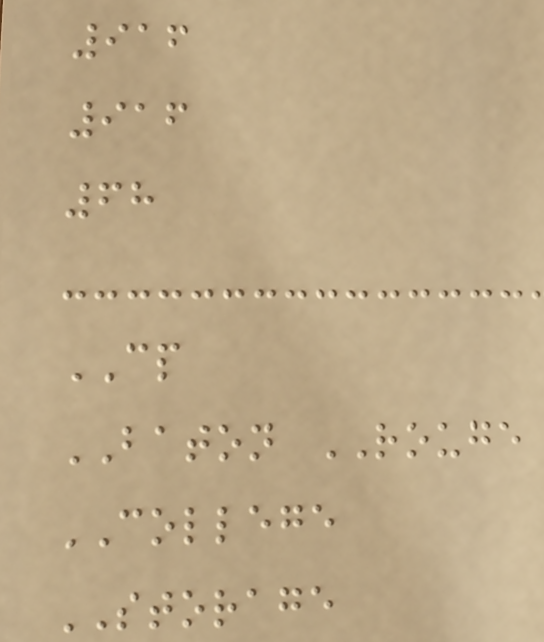916
916
68
CP
BATON ROUGE
COLLEGE
STORAGE
